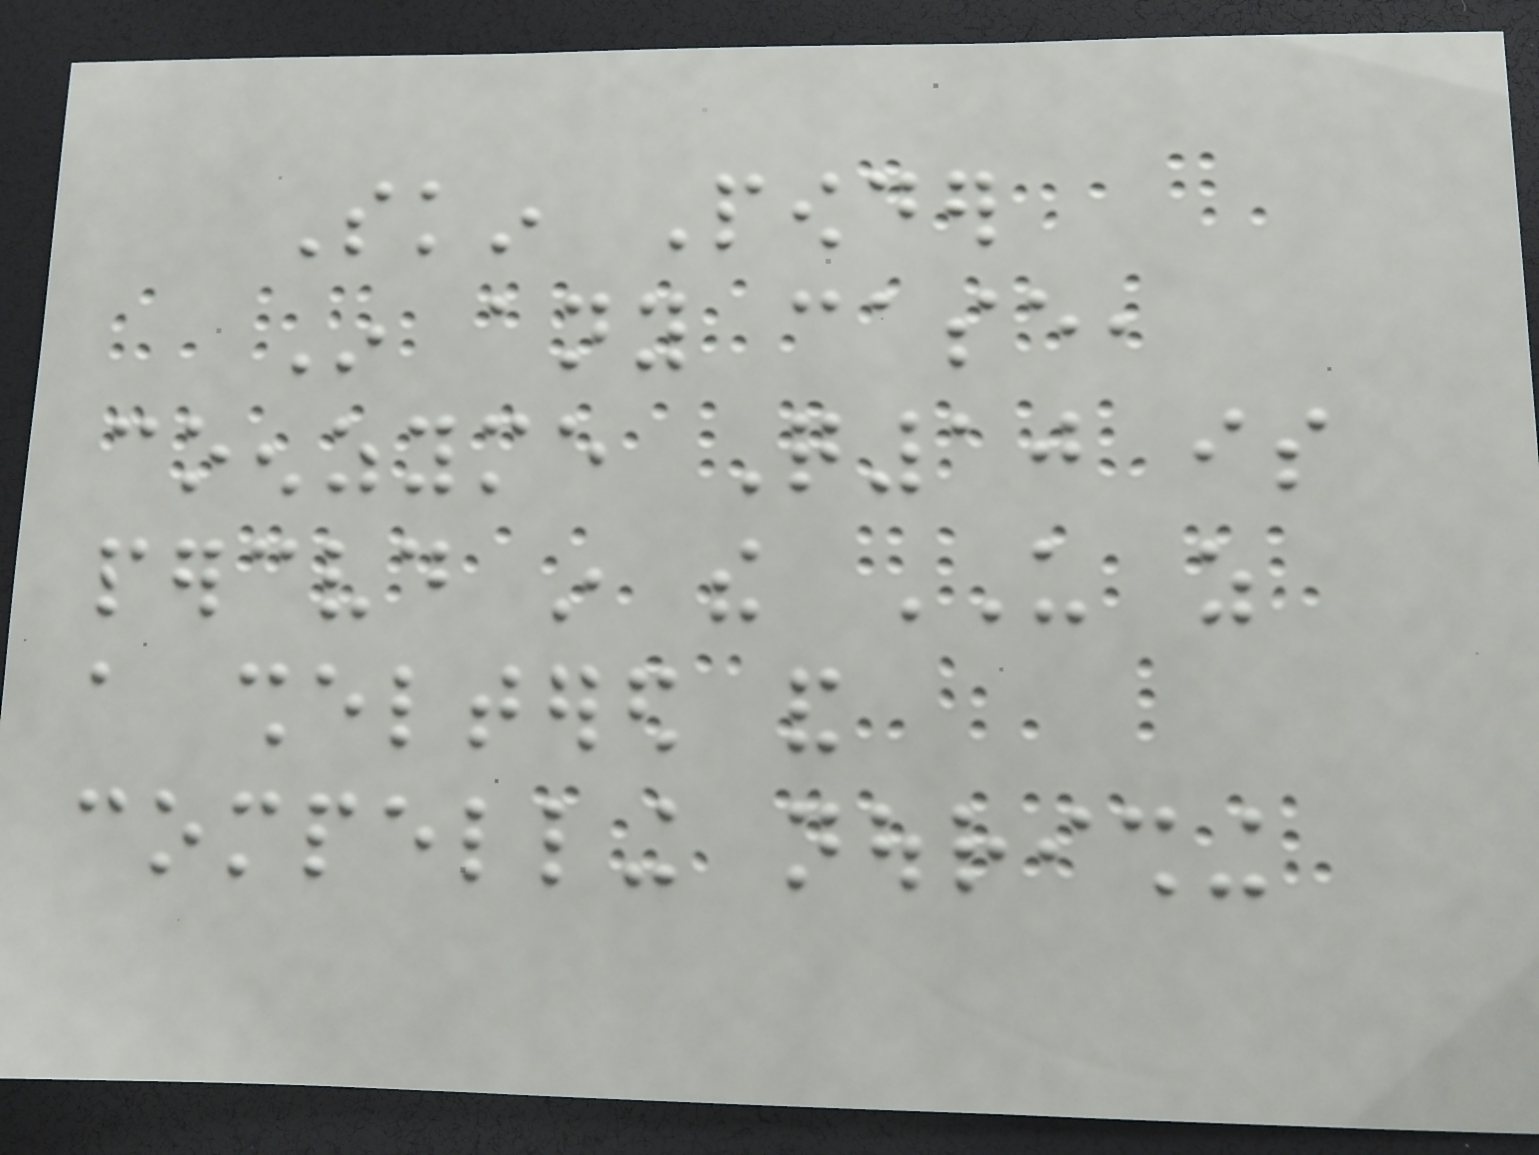Skin Powder
In any case,
coenzyme Q10 is
perceived in the US as
a sheltered and
compelling nourishing
